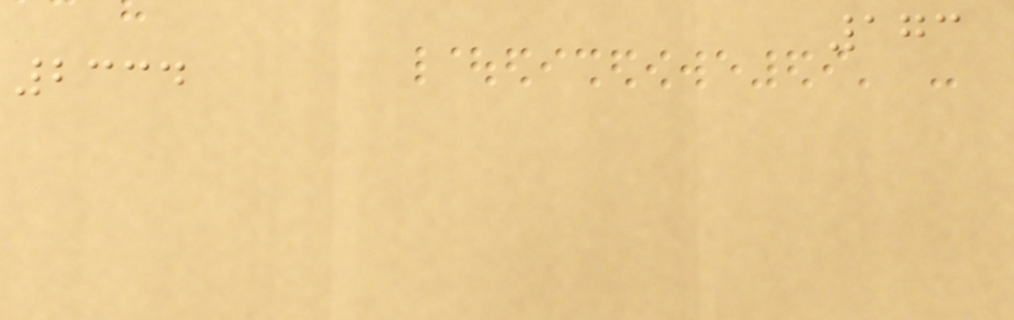173
2334
